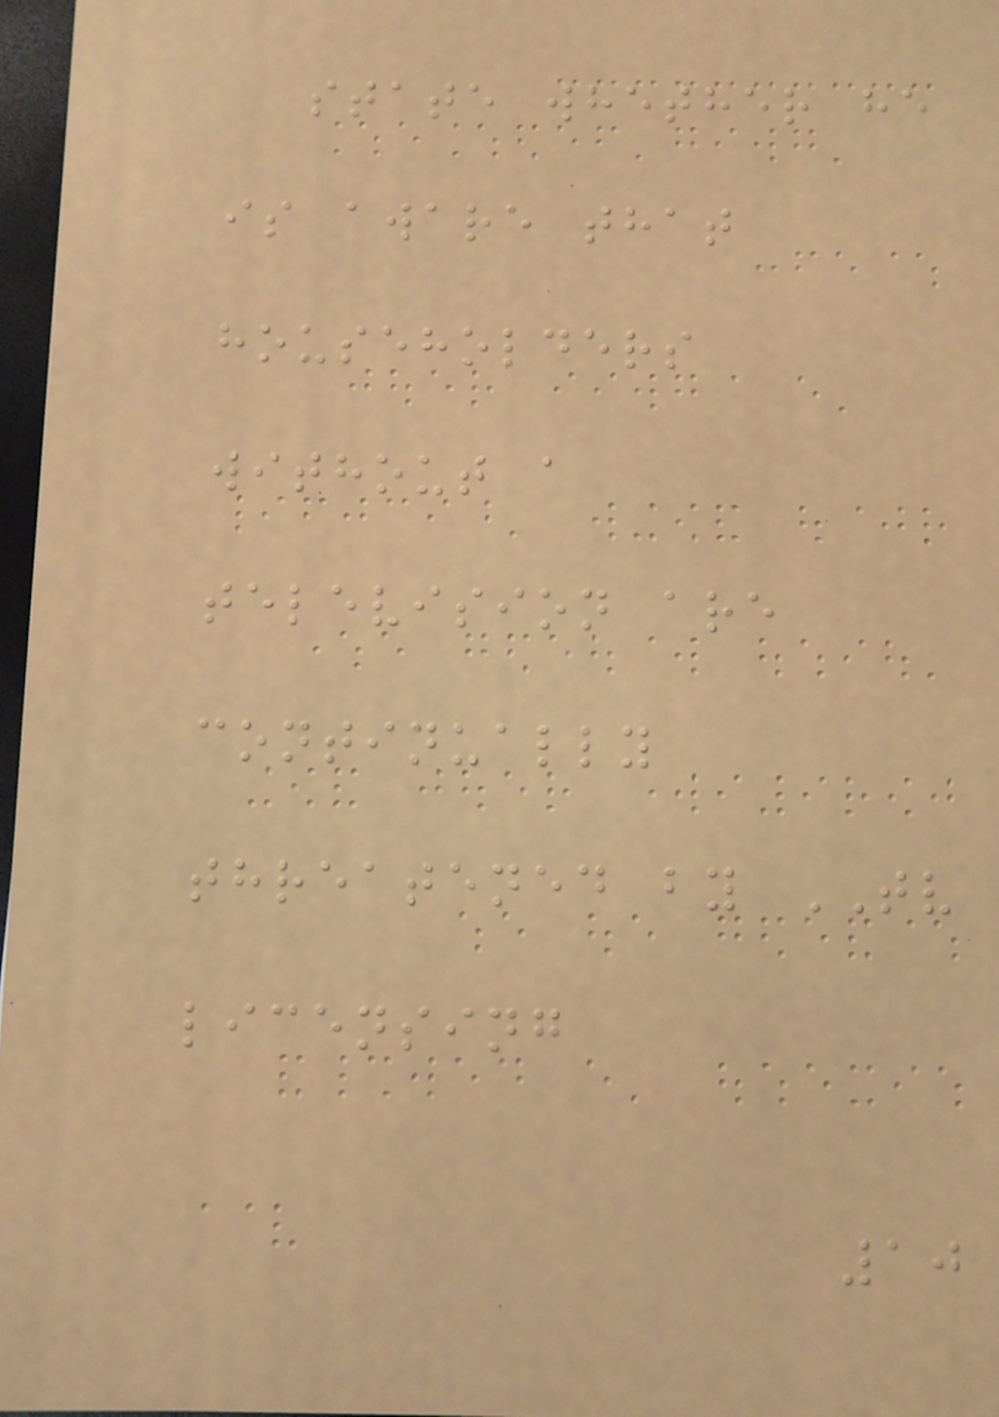state whether he
is aware that
householders
without a
television are
continually
threatened by TV
licensing
10
